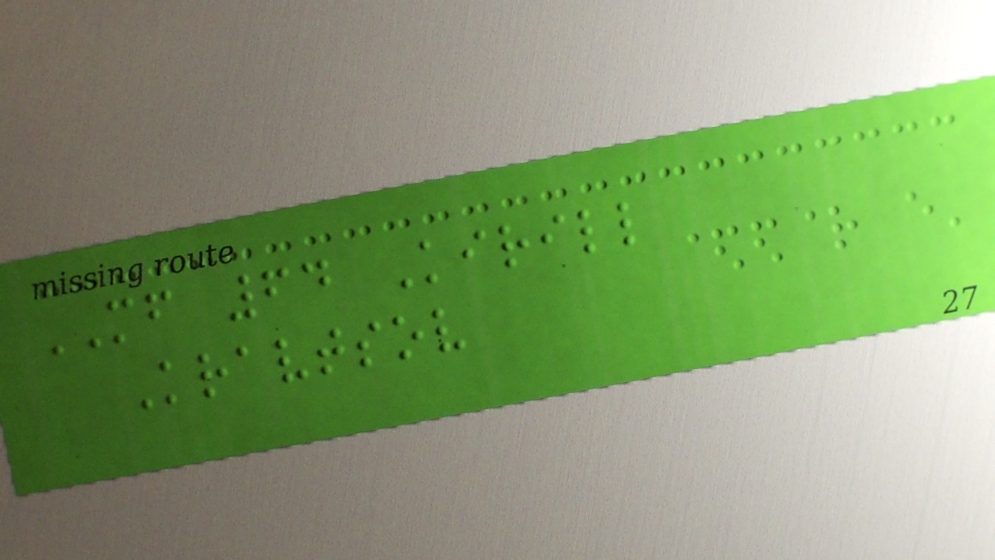MF 64 Kirill
Kravtsov
